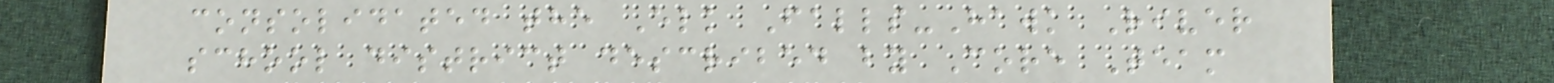consolidated the Elk Falls-Hawk River
school district described by Core Team
